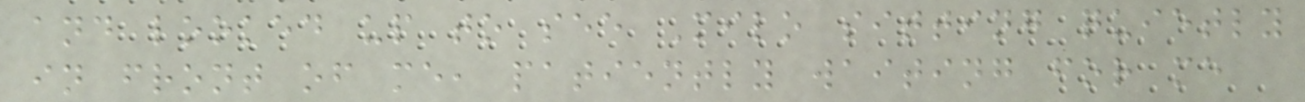and looked up to see Milo sitting quietly
in front of me, patiently waiting for me
